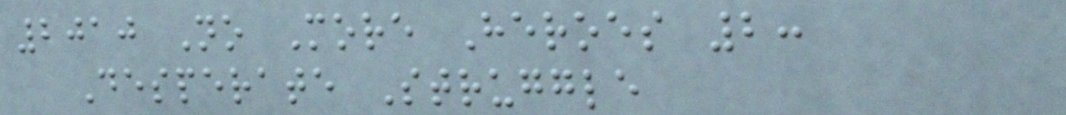2010 No More Heroes 2:
Desperate Struggle
